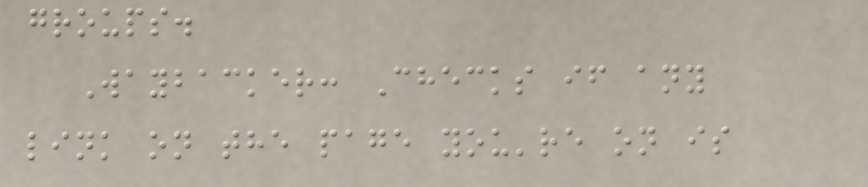groups.
Waybacker: Checks if any
link on the page you're on is
